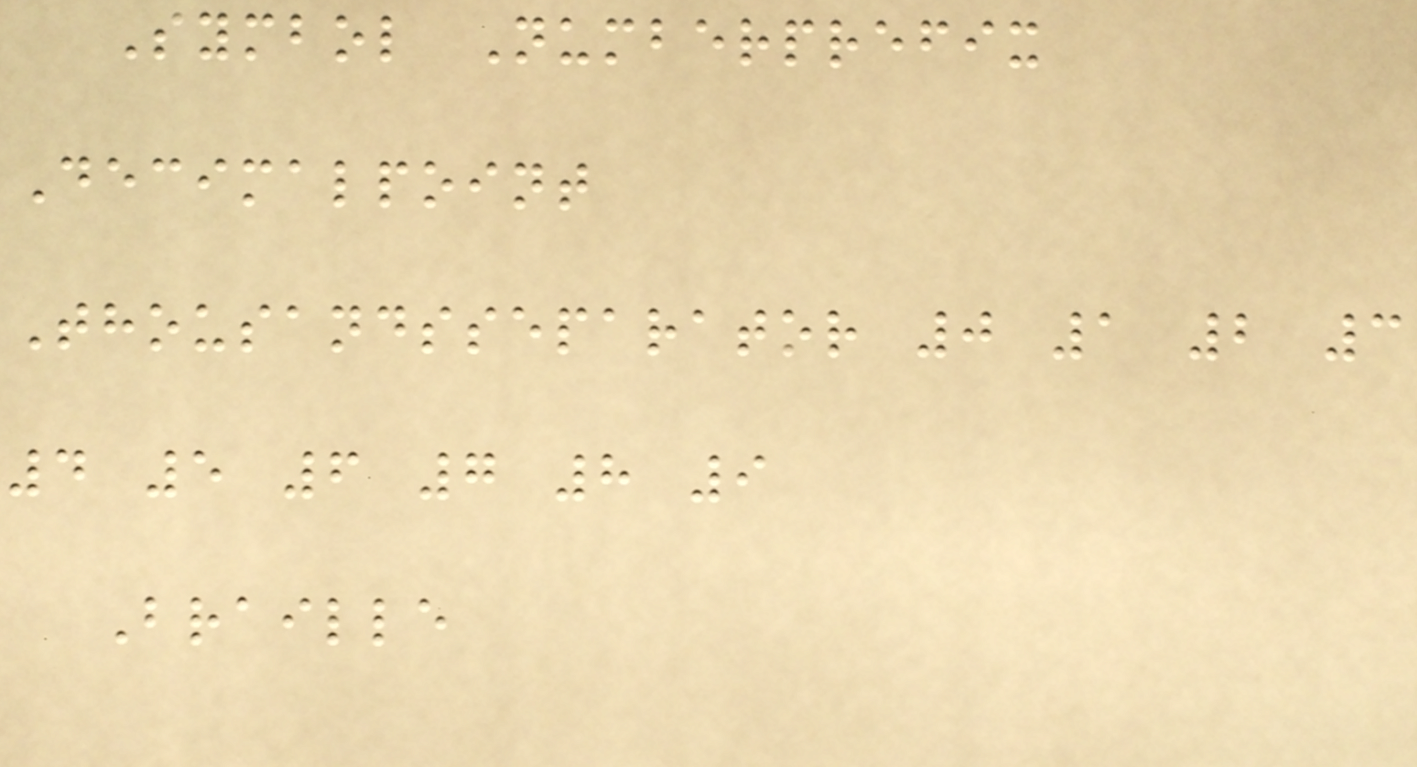Symbol Numberprefix
Decimalpoint
Thousandsseparator 0 1 2 3
4 5 6 7 8 9
Braille
